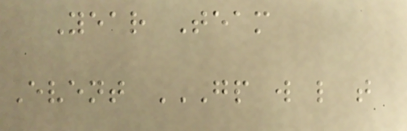Year Team
Event GP W L T
